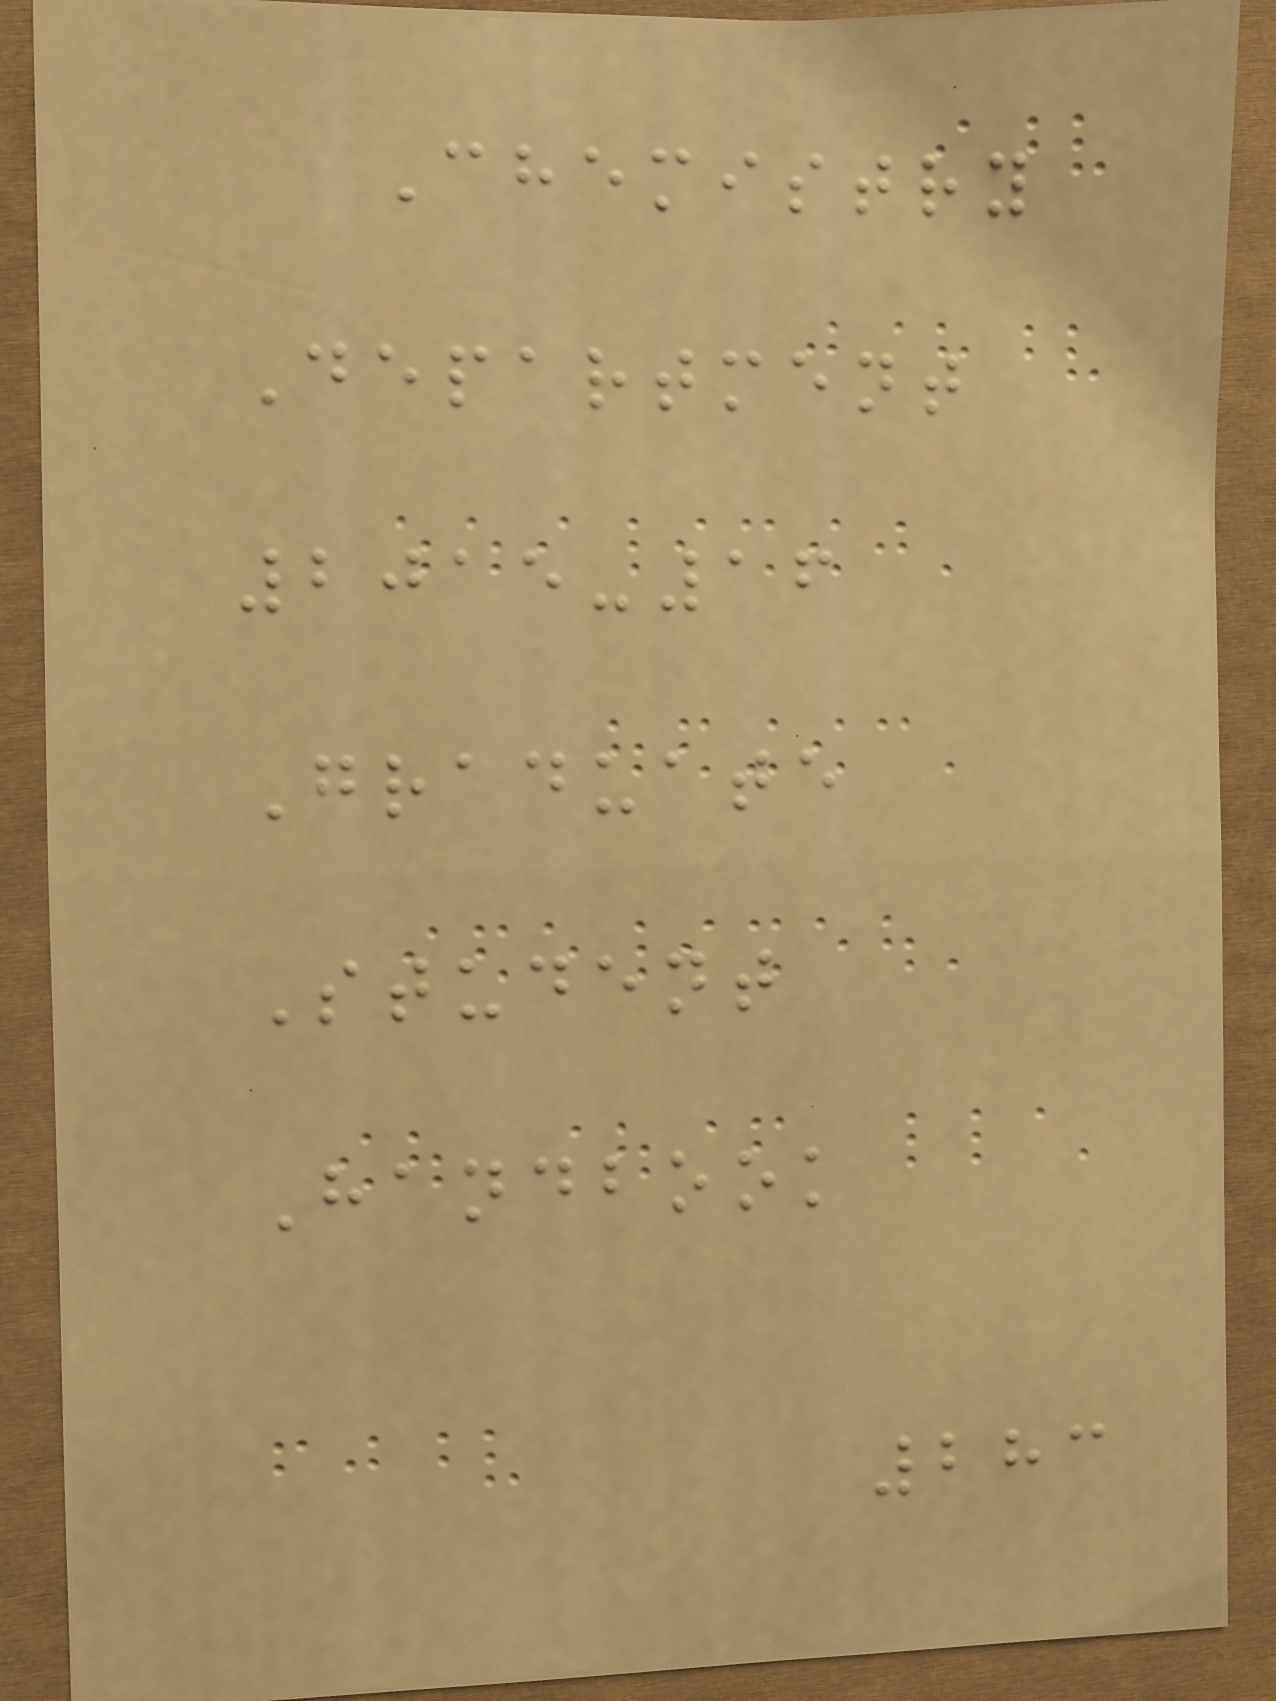Chemistry
Department
2015-16
Graduate
Student
Handbook
283
